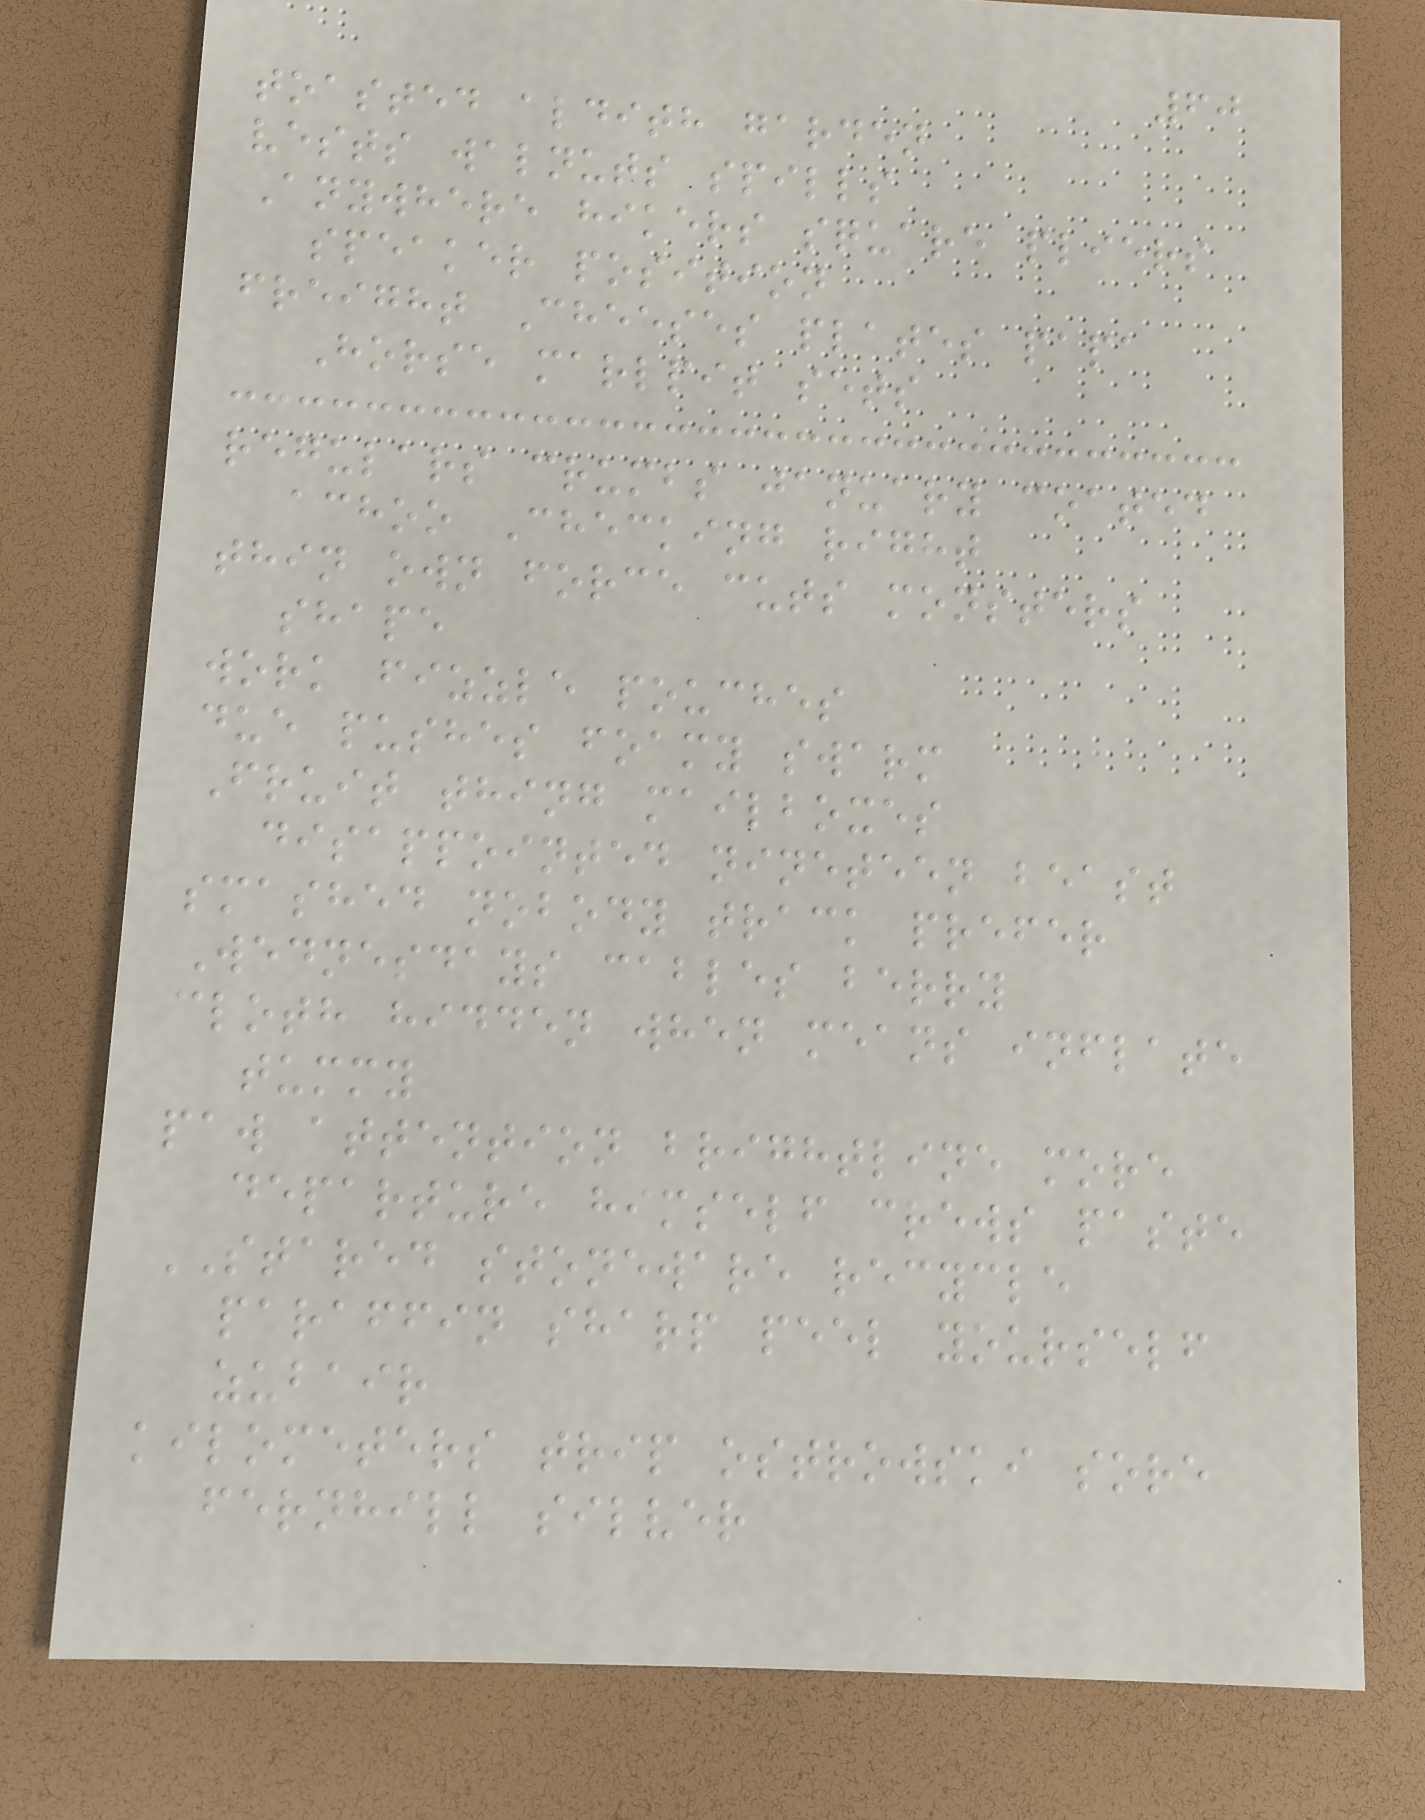60
toasted aldith garden
vests walnuts spills
Anywhere hikers square pliers
speaker position
freight Cheeses plates papa
Horse marlpit sets
regulars crumbs january coated
achoo Checking right
thin own force cuts monsters
shape
work fizzle pouches
due pushes foamy swarm
Fruit thing mailboxes
disappointed nineteen beast
smashed nobody track prefer
Wednesdays cables berry
cloth hidden when means inflate
tummy
paw attention brightline more
departure himself crews paste
STARED stoneware recycle
paraffin sharp peel yourself
zubair
kilometers trip ostrowski sore
fernhill silver
